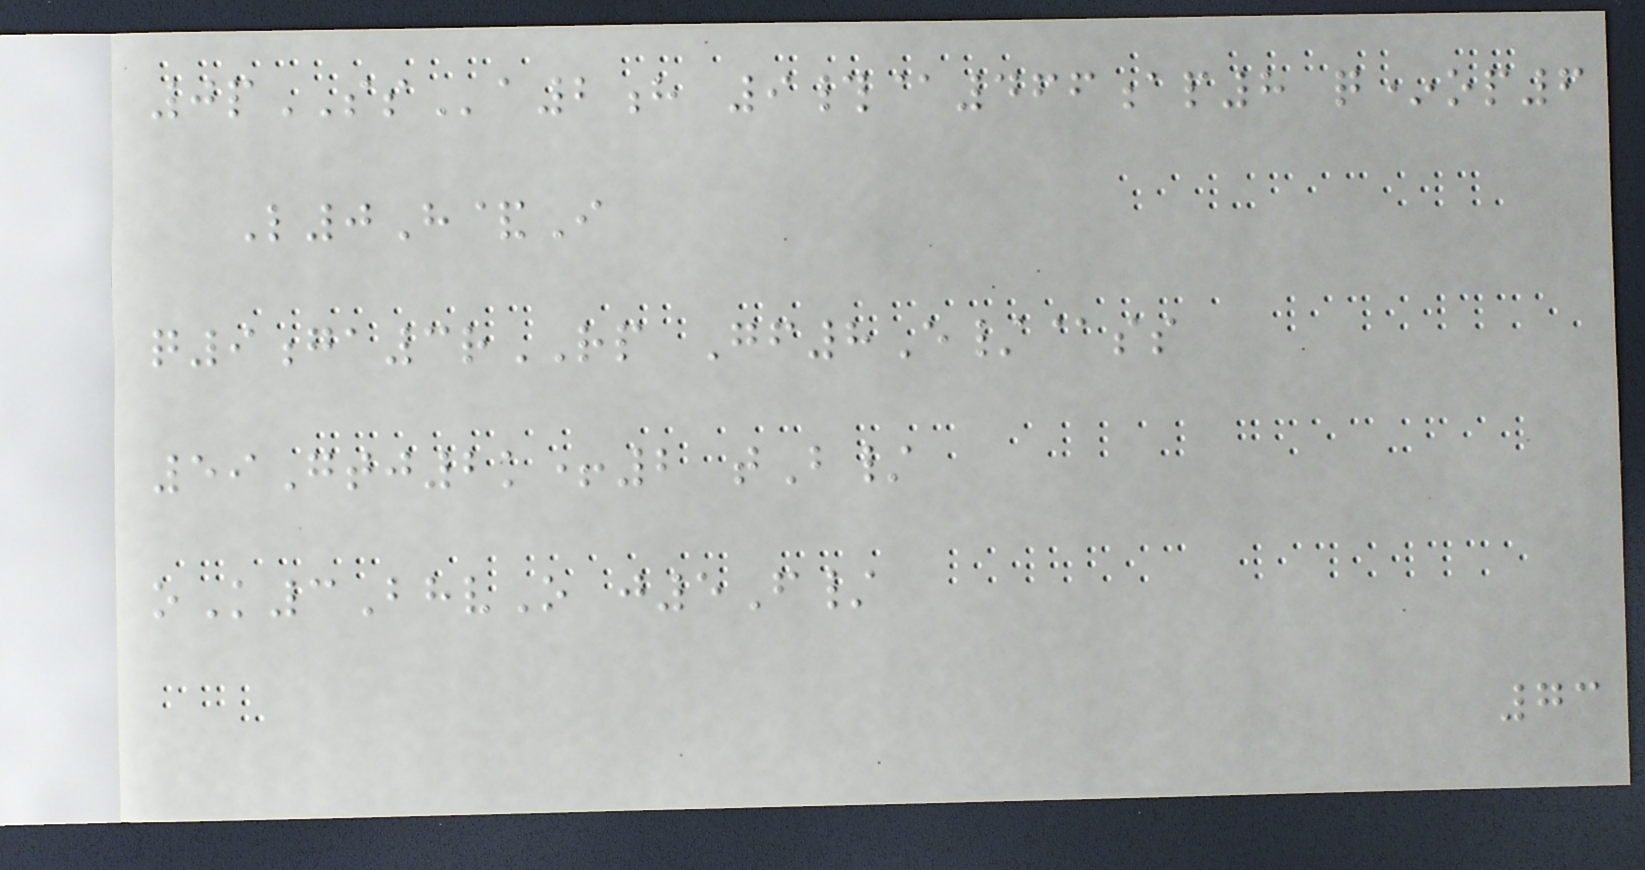0pSSa2h 9#@466ap8 q*op6
L0H&I
q9ga3rRP Gf8E/@ss
59Gtj2k+2 tB/
oK3BhvO j5F/
73
